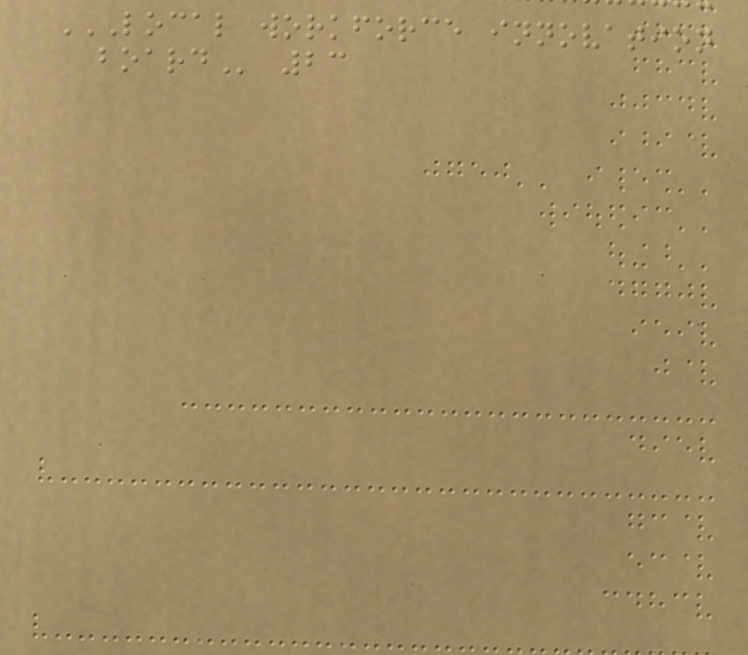LOCAL WORKFORCE INNOVATION
BOARD 23
